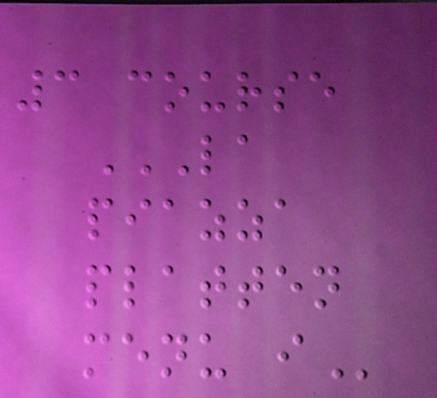3 course
LA
PIAZZA
PLATTEN
MENU I
